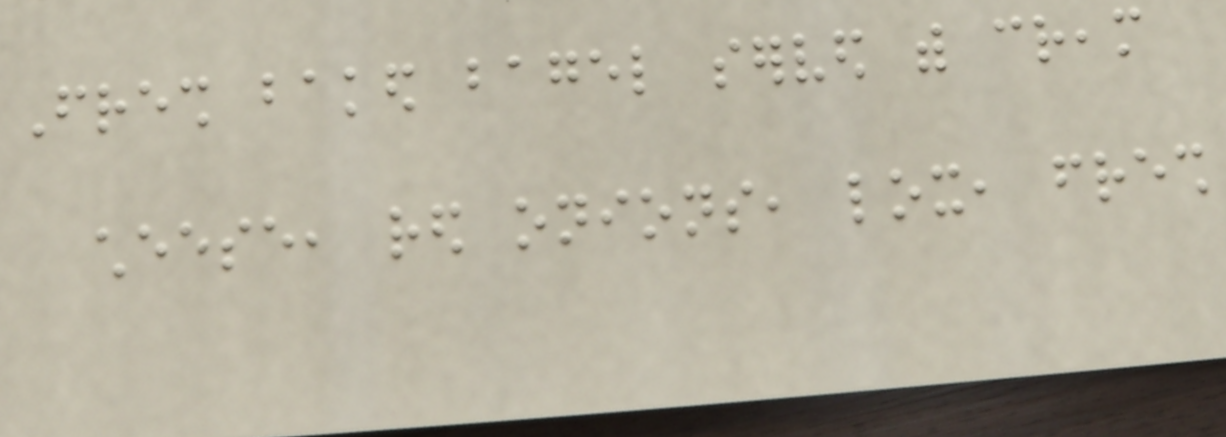Fresh baked bagel served with cream
cheese, red onions, lox, fresh
